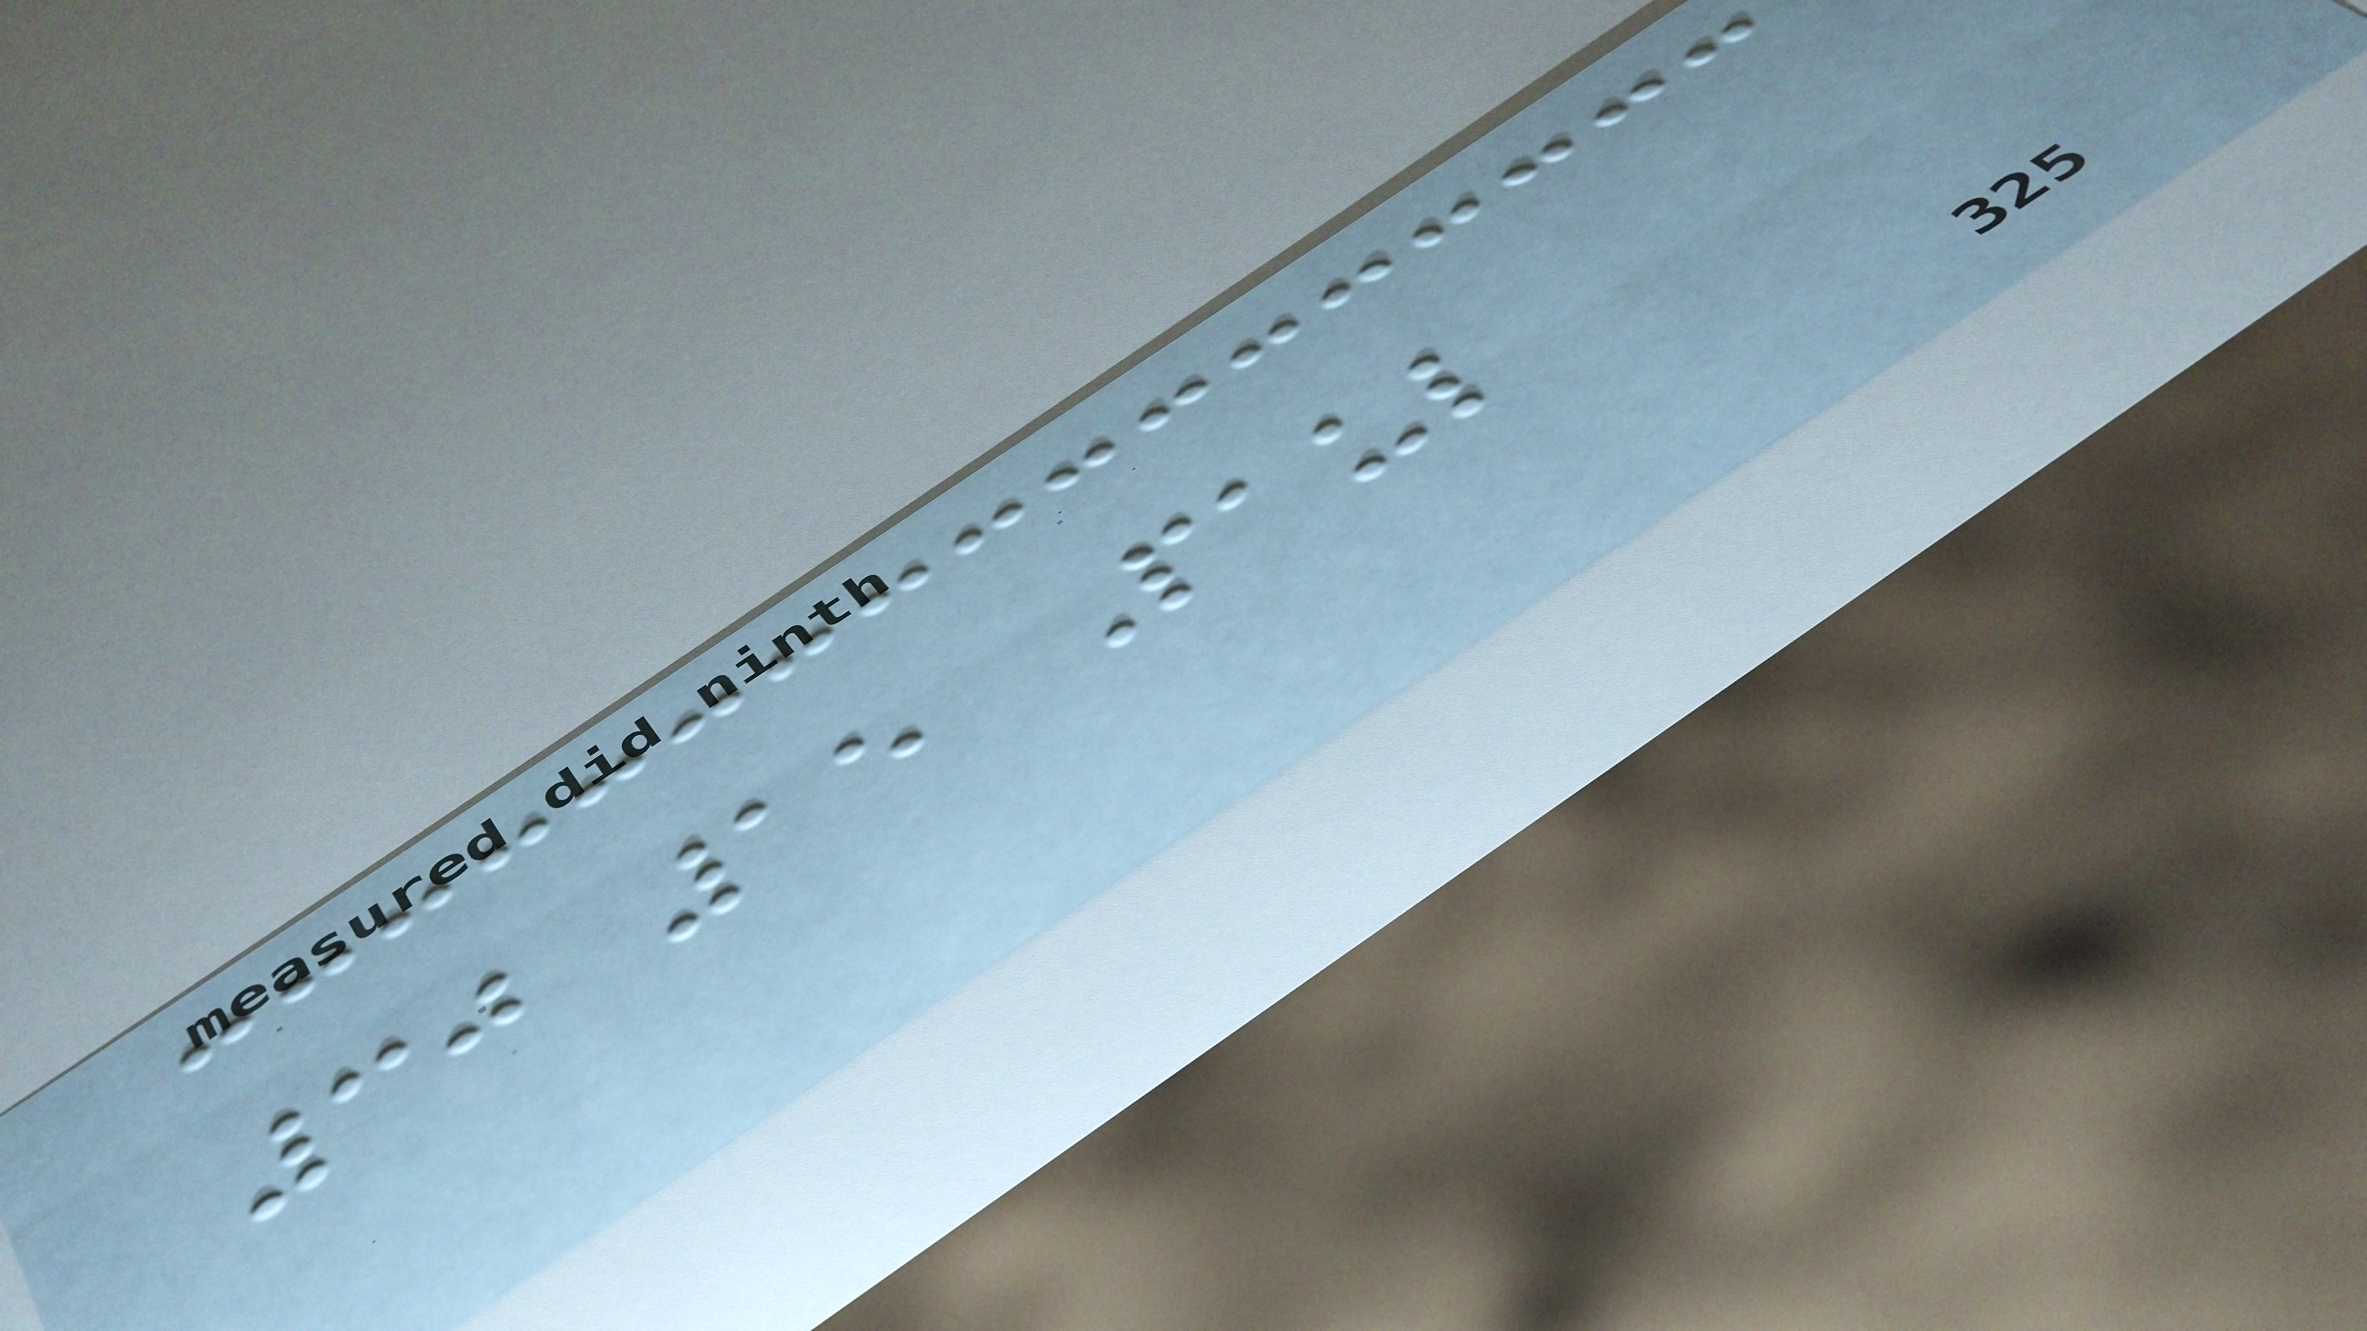30 15 Paul
